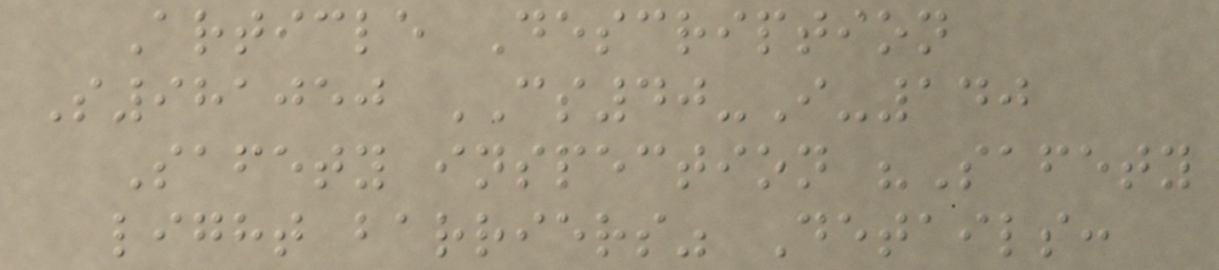Article Description
S981050 CS40-I-140
Safety inspection "Safety
light barriers" Details:
